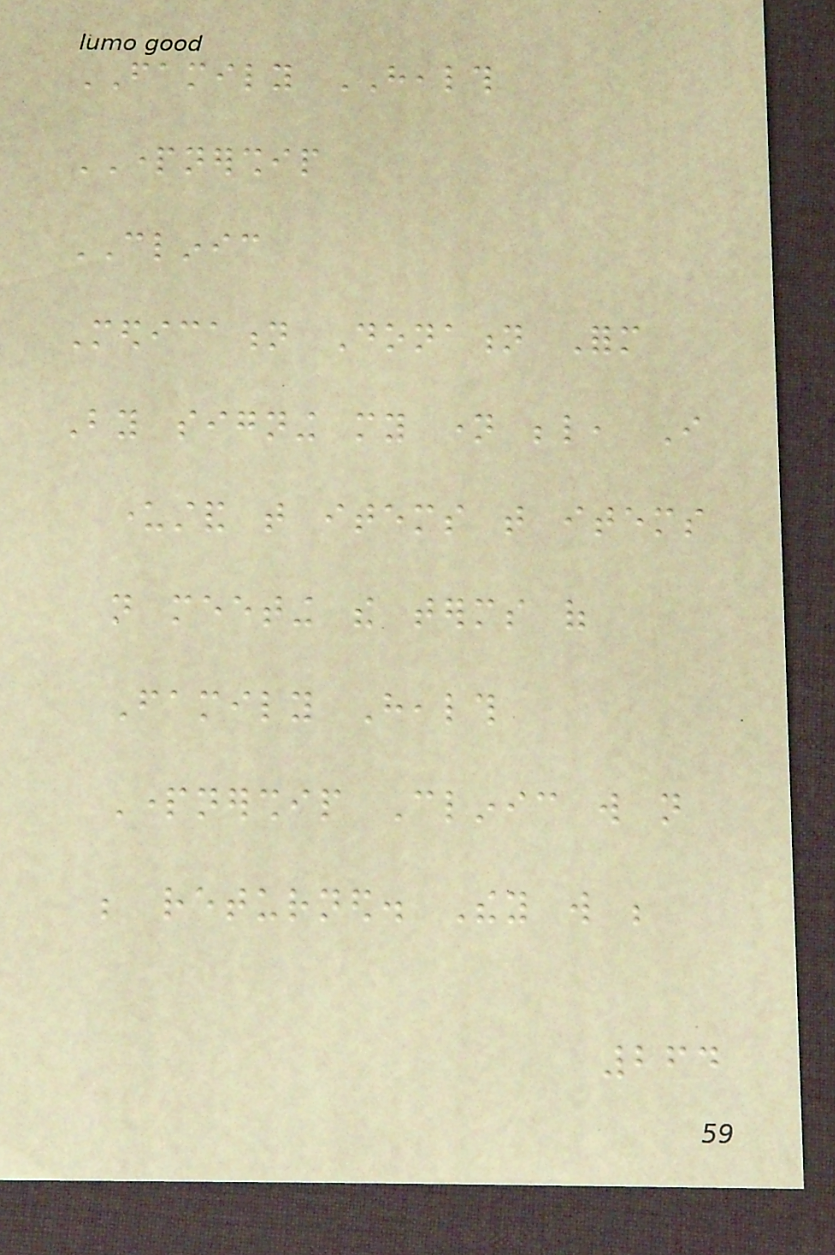FAMILY HEALTH
PARTNERSHIP
CLINIC
Medication Donation Form
By signing my name below, I
understand that items that items
not meeting the terms of
Family Health
Partnership Clinic will not
be returned. They will be
264
